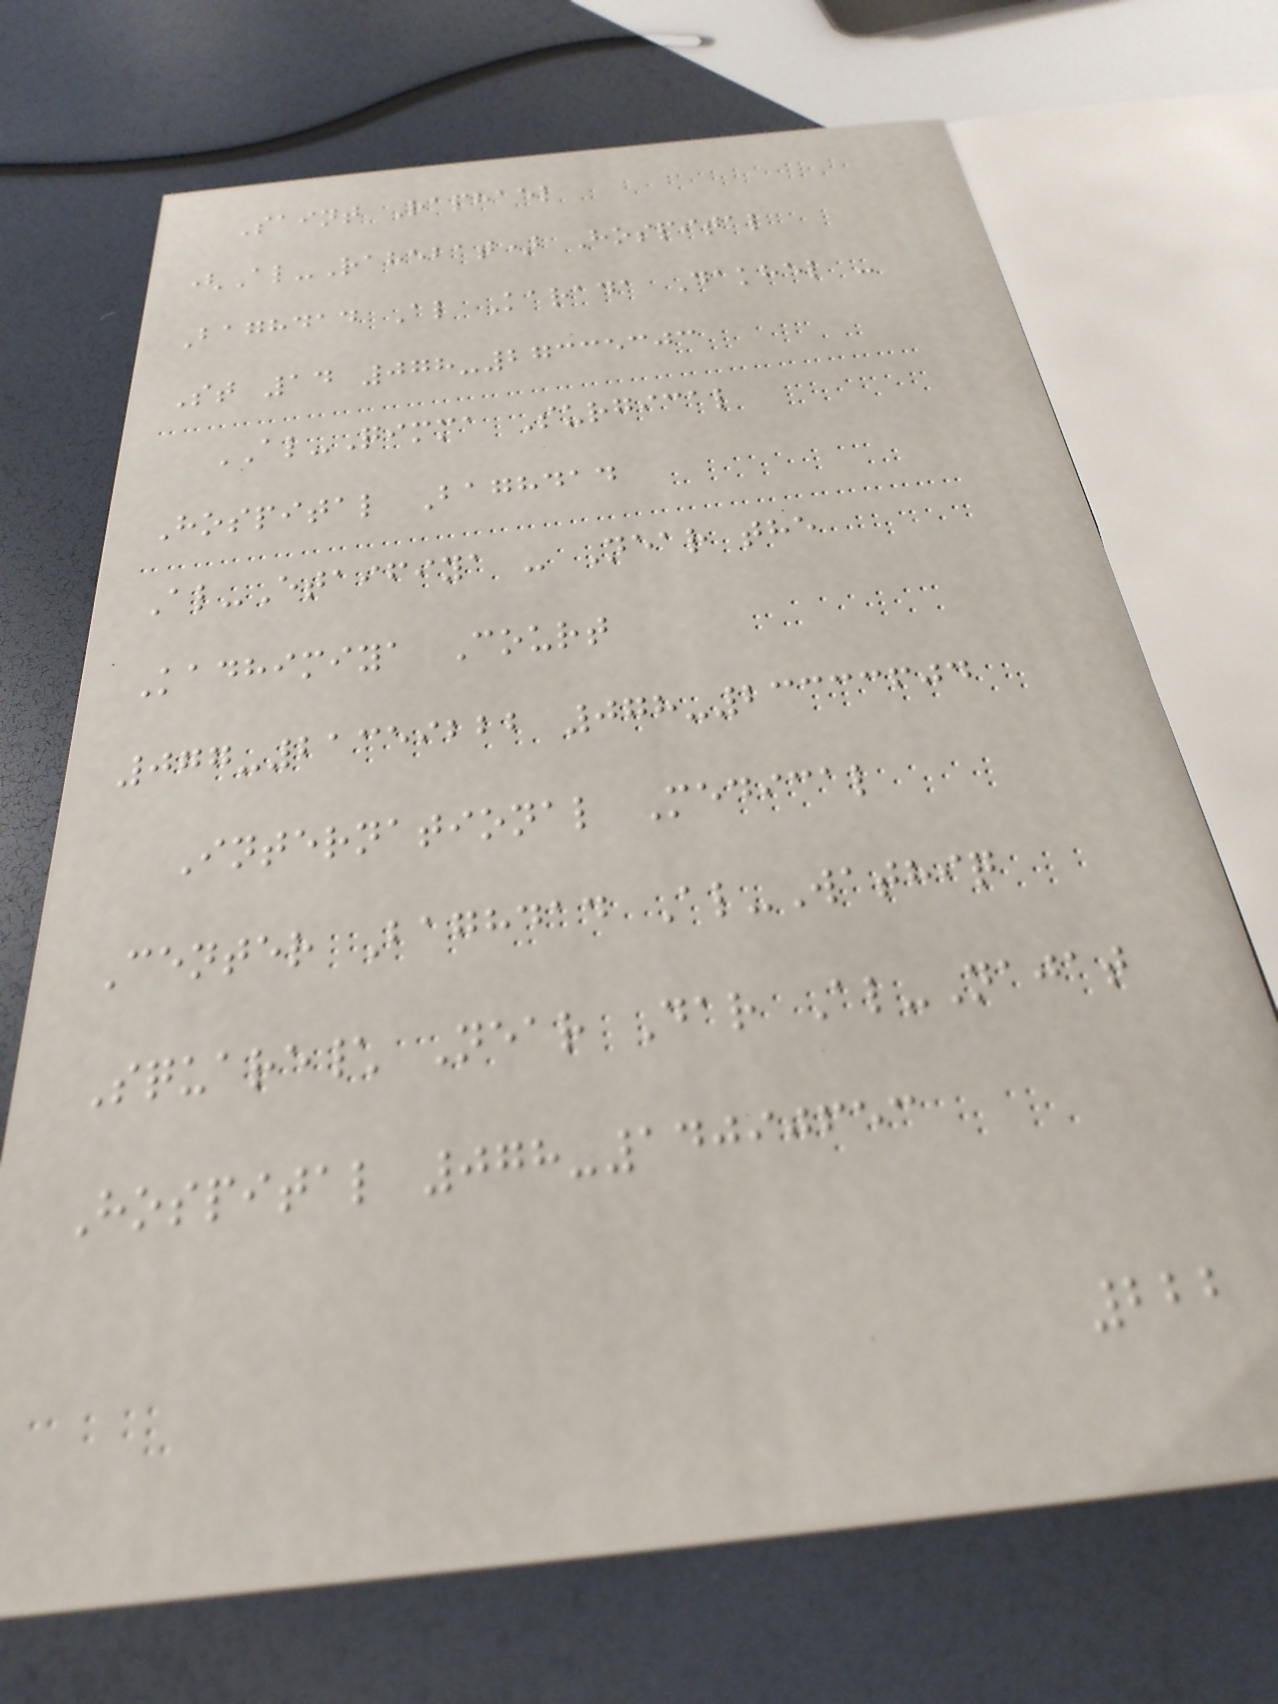Saint Raphael
(Al-Rahebat) Hospital
Baghdad Al Karada Dakhel -
St 14 078-27335303
AL-Qimma Surgical
Hospital Baghdad
Al-Etaifiya - Near the
Kadhimiya Court
077-21359222 078-23333604
International Medical
Center Baghdad Al-Wathiq
Square\ Near Dar Al-Najat
Hospital 078-14090653
222
